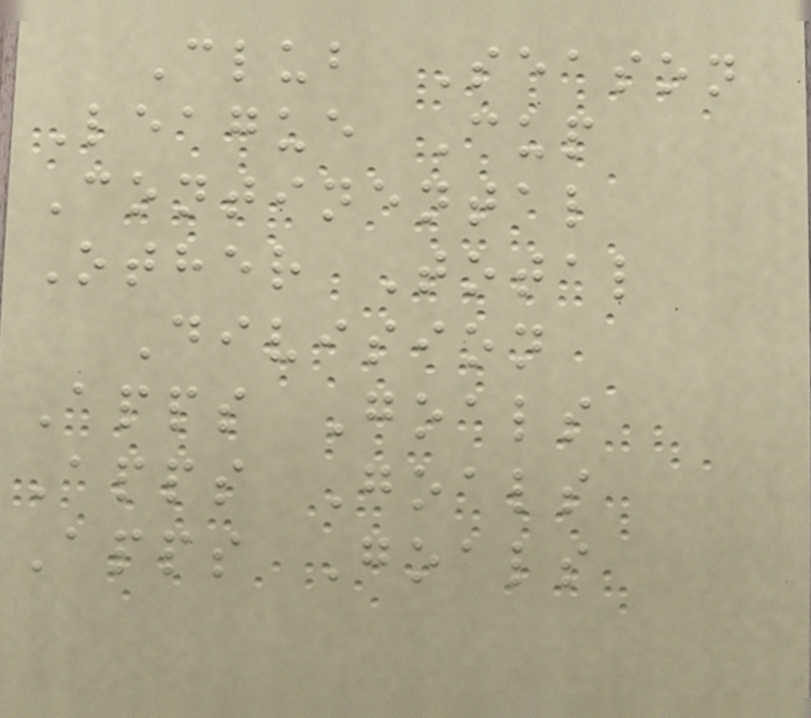Club Season
League Cup
Continental
Other Total
Division
Apps Goals
Apps Goals
Apps Goals
